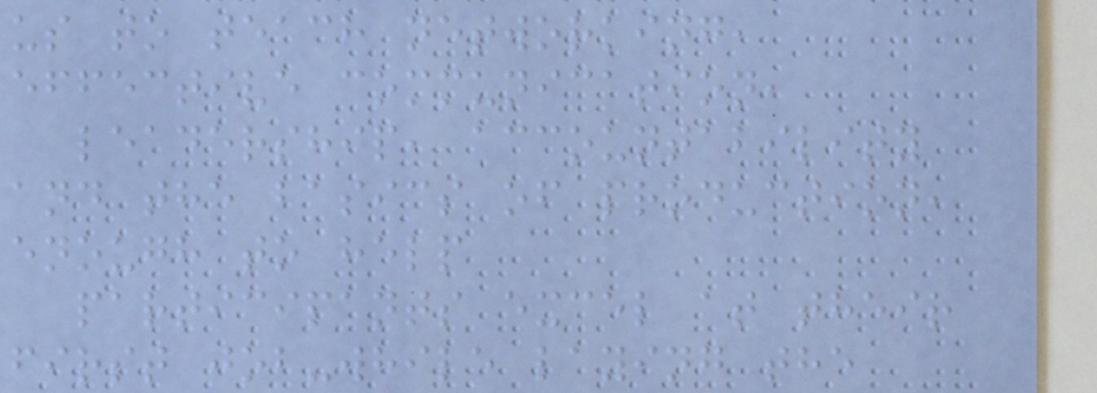us to teach networking,
effective communication,
leadership, accountability
and the basics of production,
enough to help
participants excel at their
first job-while laying the
